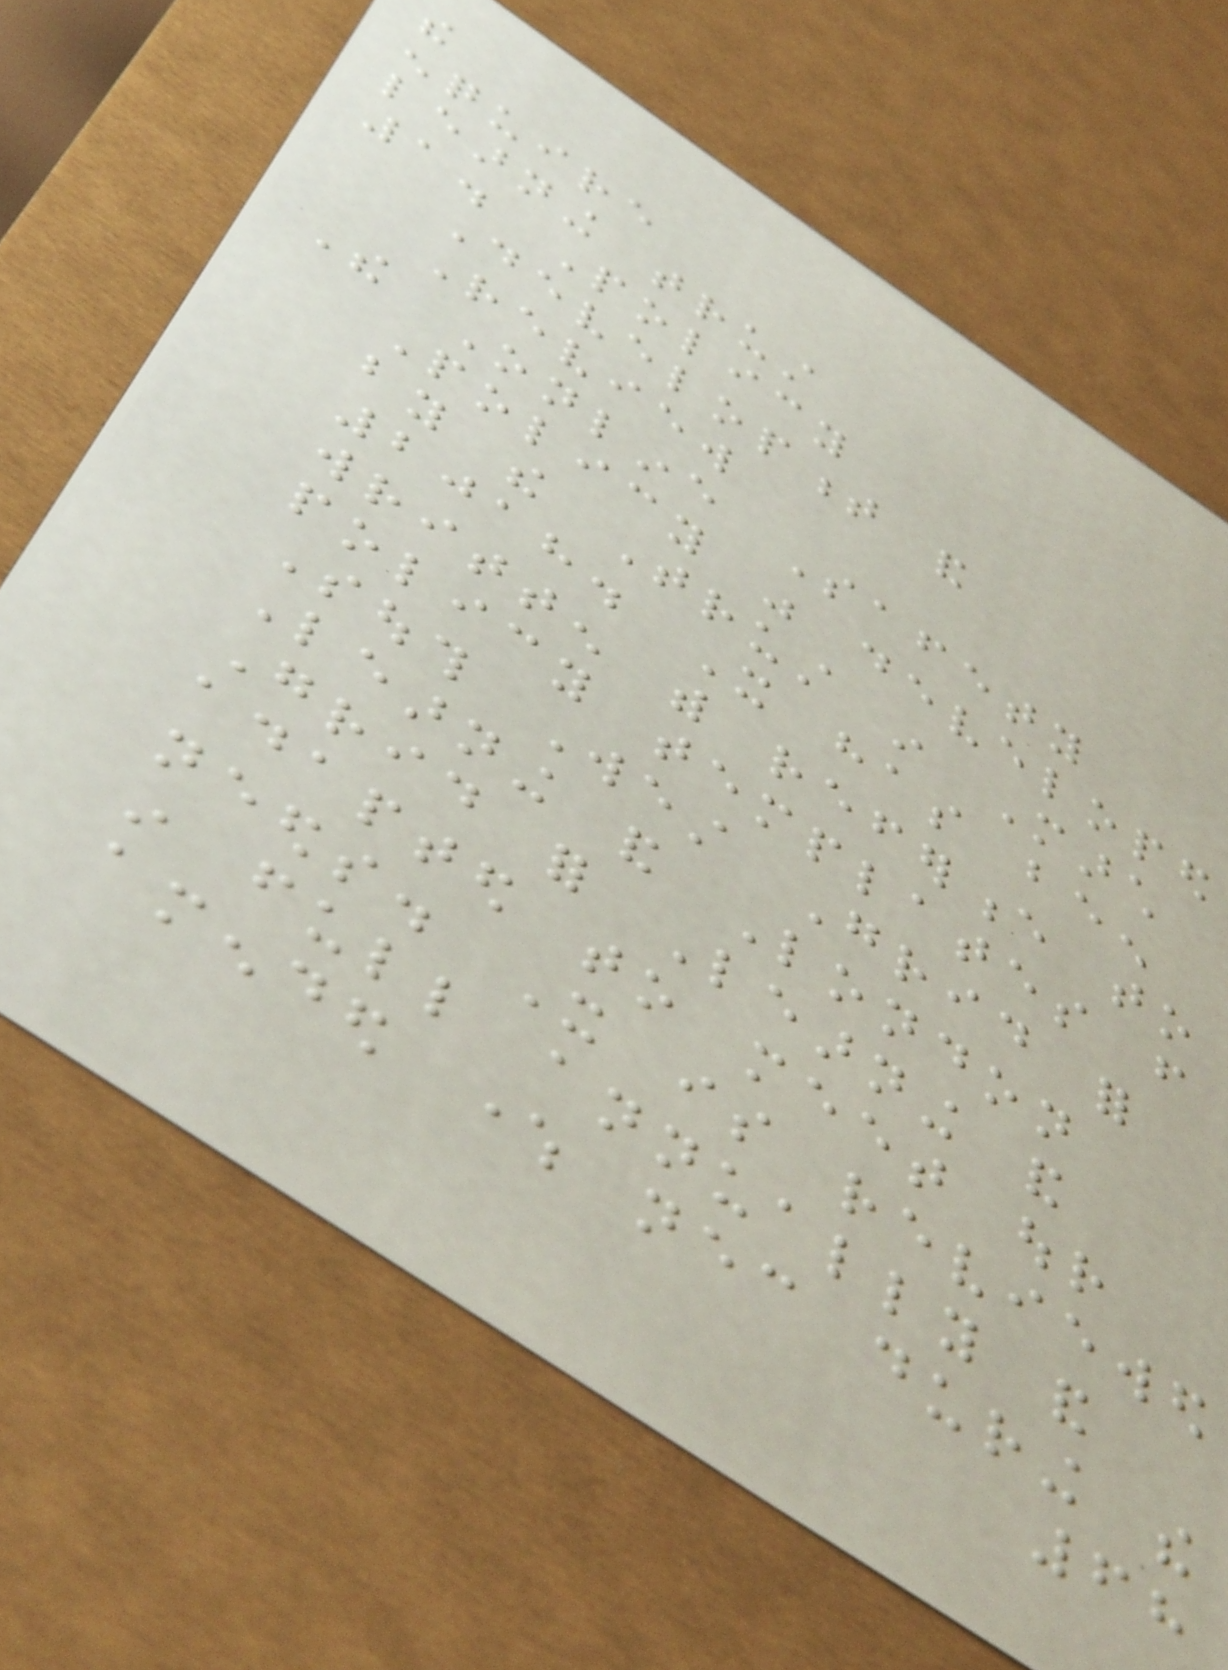the
enquire
learning trust
1. Policy
Development and
Review
The Online Safety
Policy was developed
by the Trust in March
2018. It has been
written with reference to
policy templates from
South West Grid for
Learning and London
Grid for Learning and
adapted to meet our
needs. It is reviewed
in full annually and
amended where necessary during the
68
